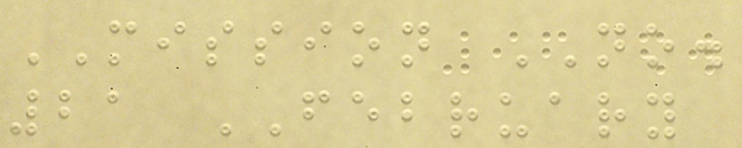MISSION NO.
21 FEBRUARY
